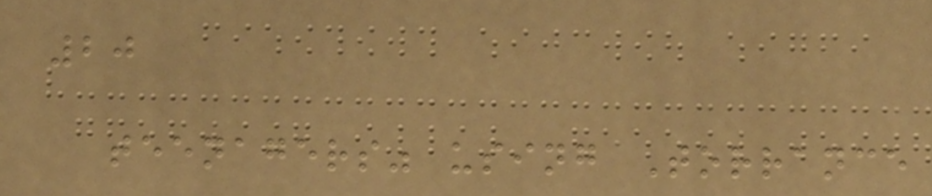20
teenagers" using Torrance
